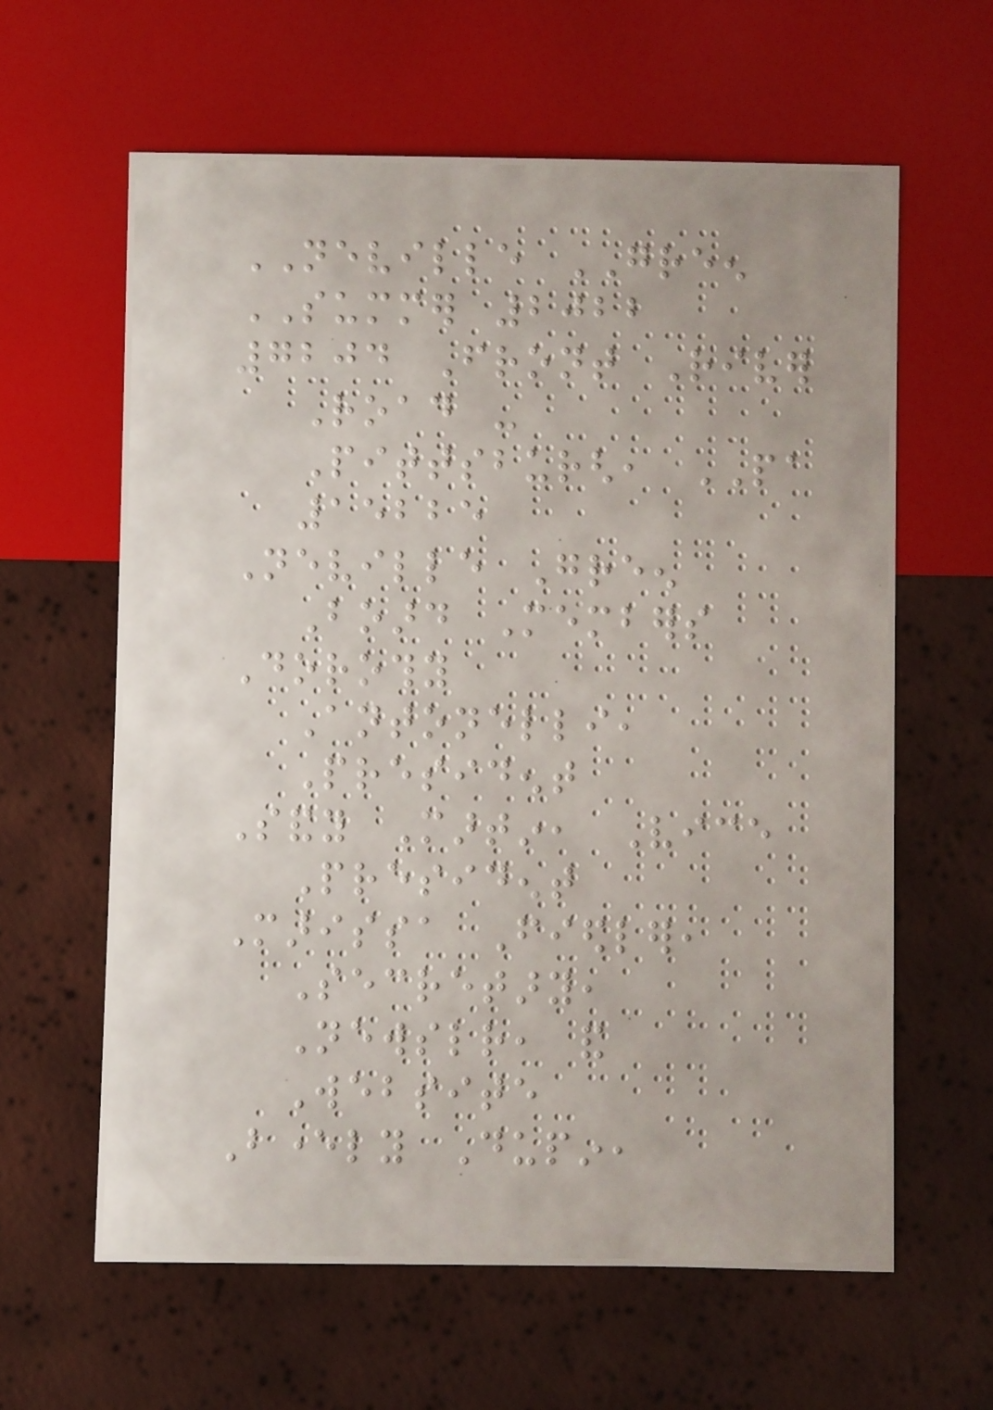NEVILLE GREEN
SUMMER 2022
7204 Front River
Road -
Pittsburgh, PA
15225
Neville Green
Board Members
Dorothy
Antonelli,
President
Sandy Martin, Vice
President
Marissa Fiedler,
Secretary,
Newsletter, and
Website
Beverly Dupin,
